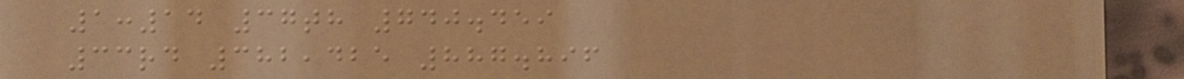1:14 37th 740.459
33rd 382,425 887.896
